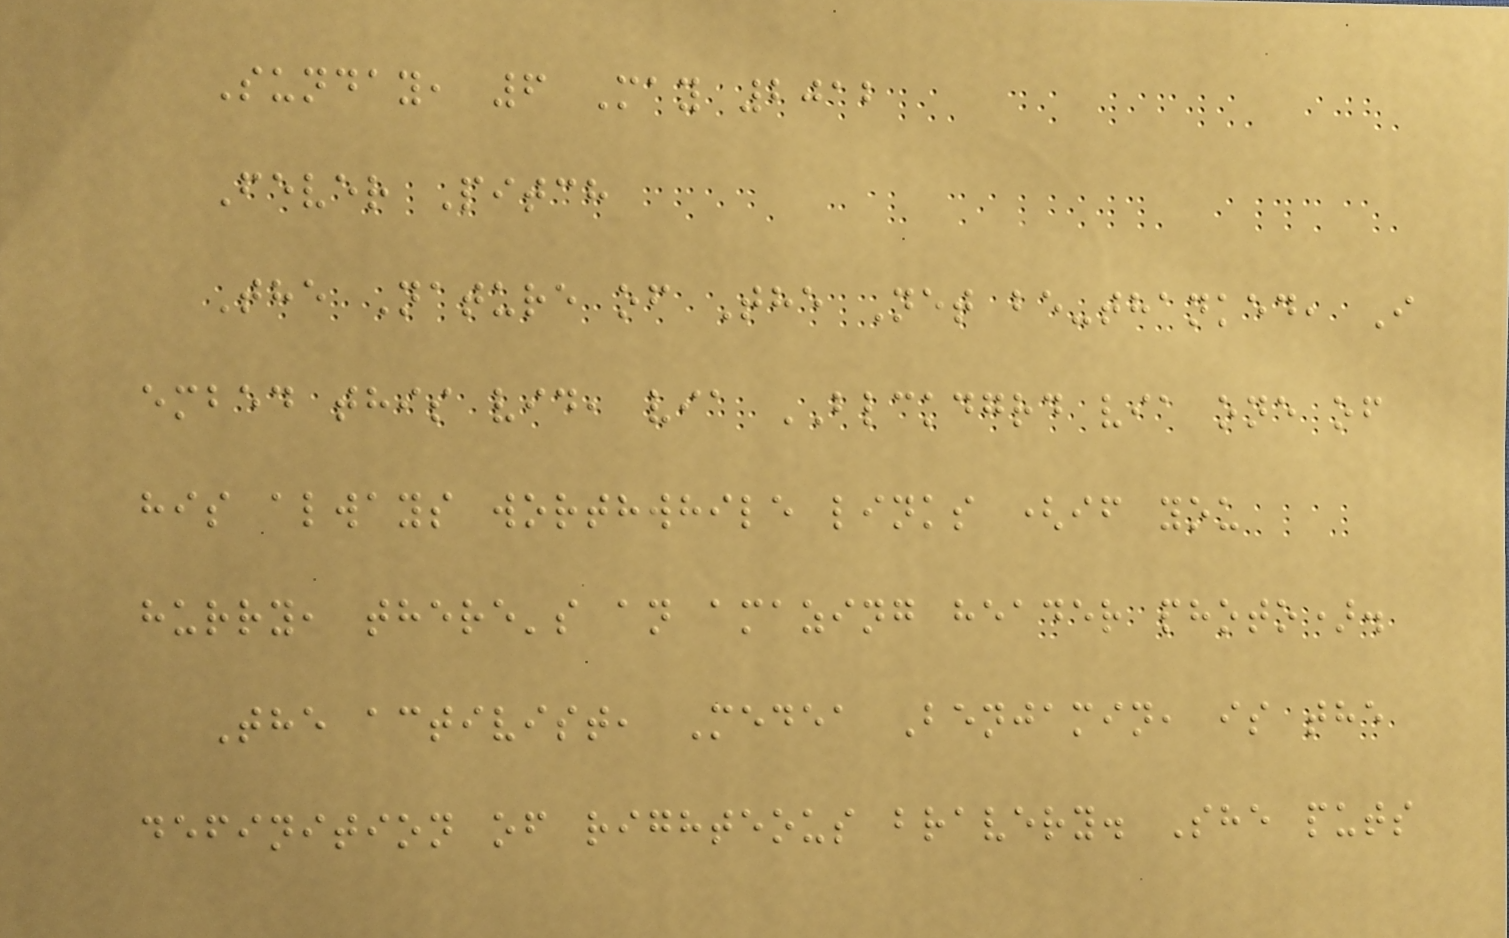Sunday, 6 May 2012
Fever Pitch
The Nature of The Net be-thanked, I
embed this vid, via BLCKDGRD via one of
his always worthwhile links (if you
hurry, there's an amazing header photo).
The activist, Medea Benjamin, is the
definition of righteous bravery. She puts
